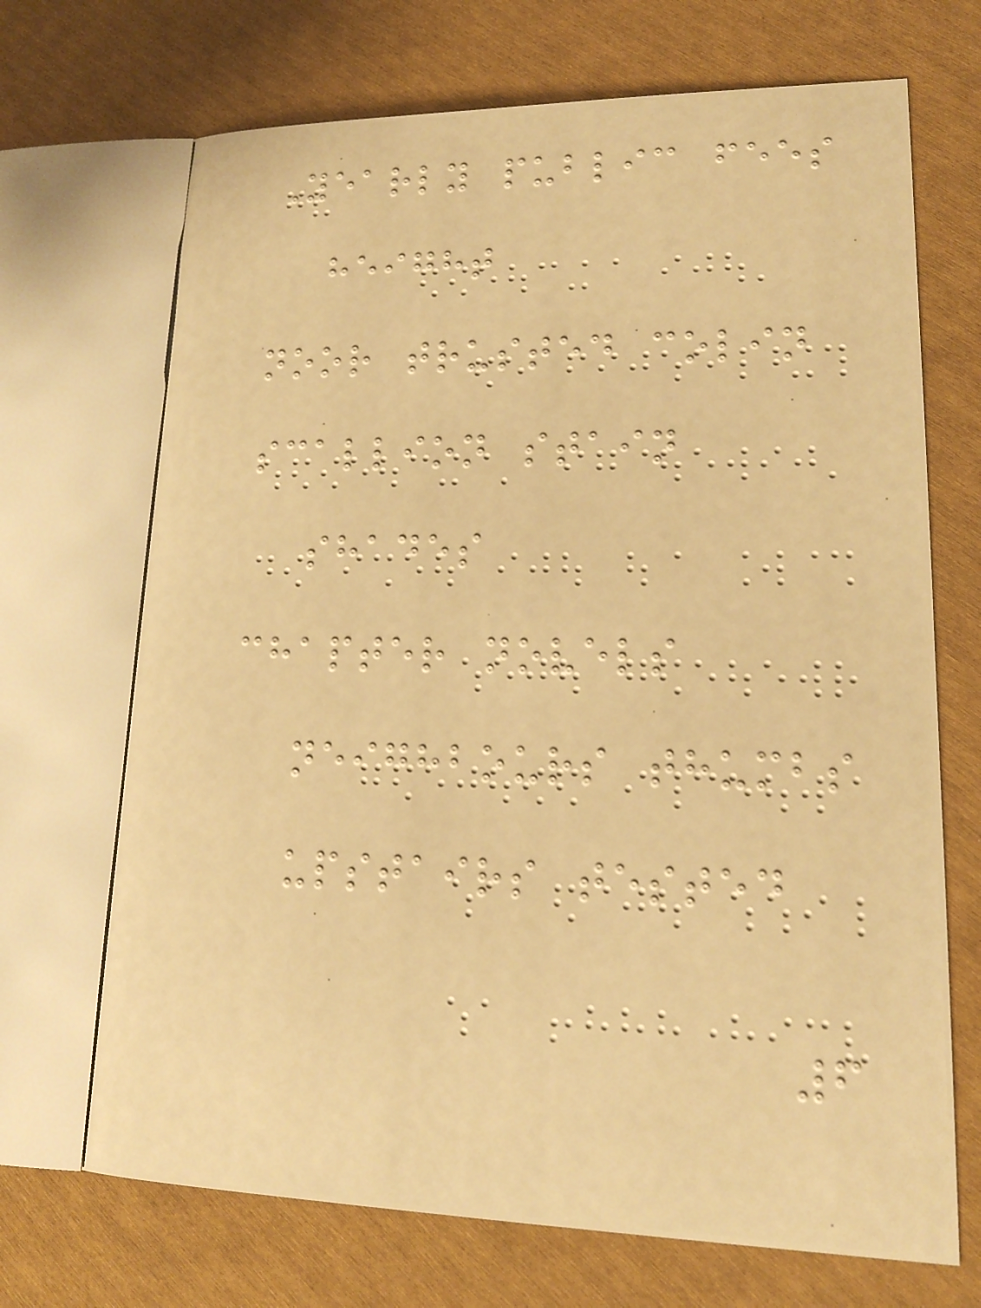Yearly public fees
height
noor trusted colin
scallion stain
shades
chapter novels
neighbours thumbs
upstairs tested
6
